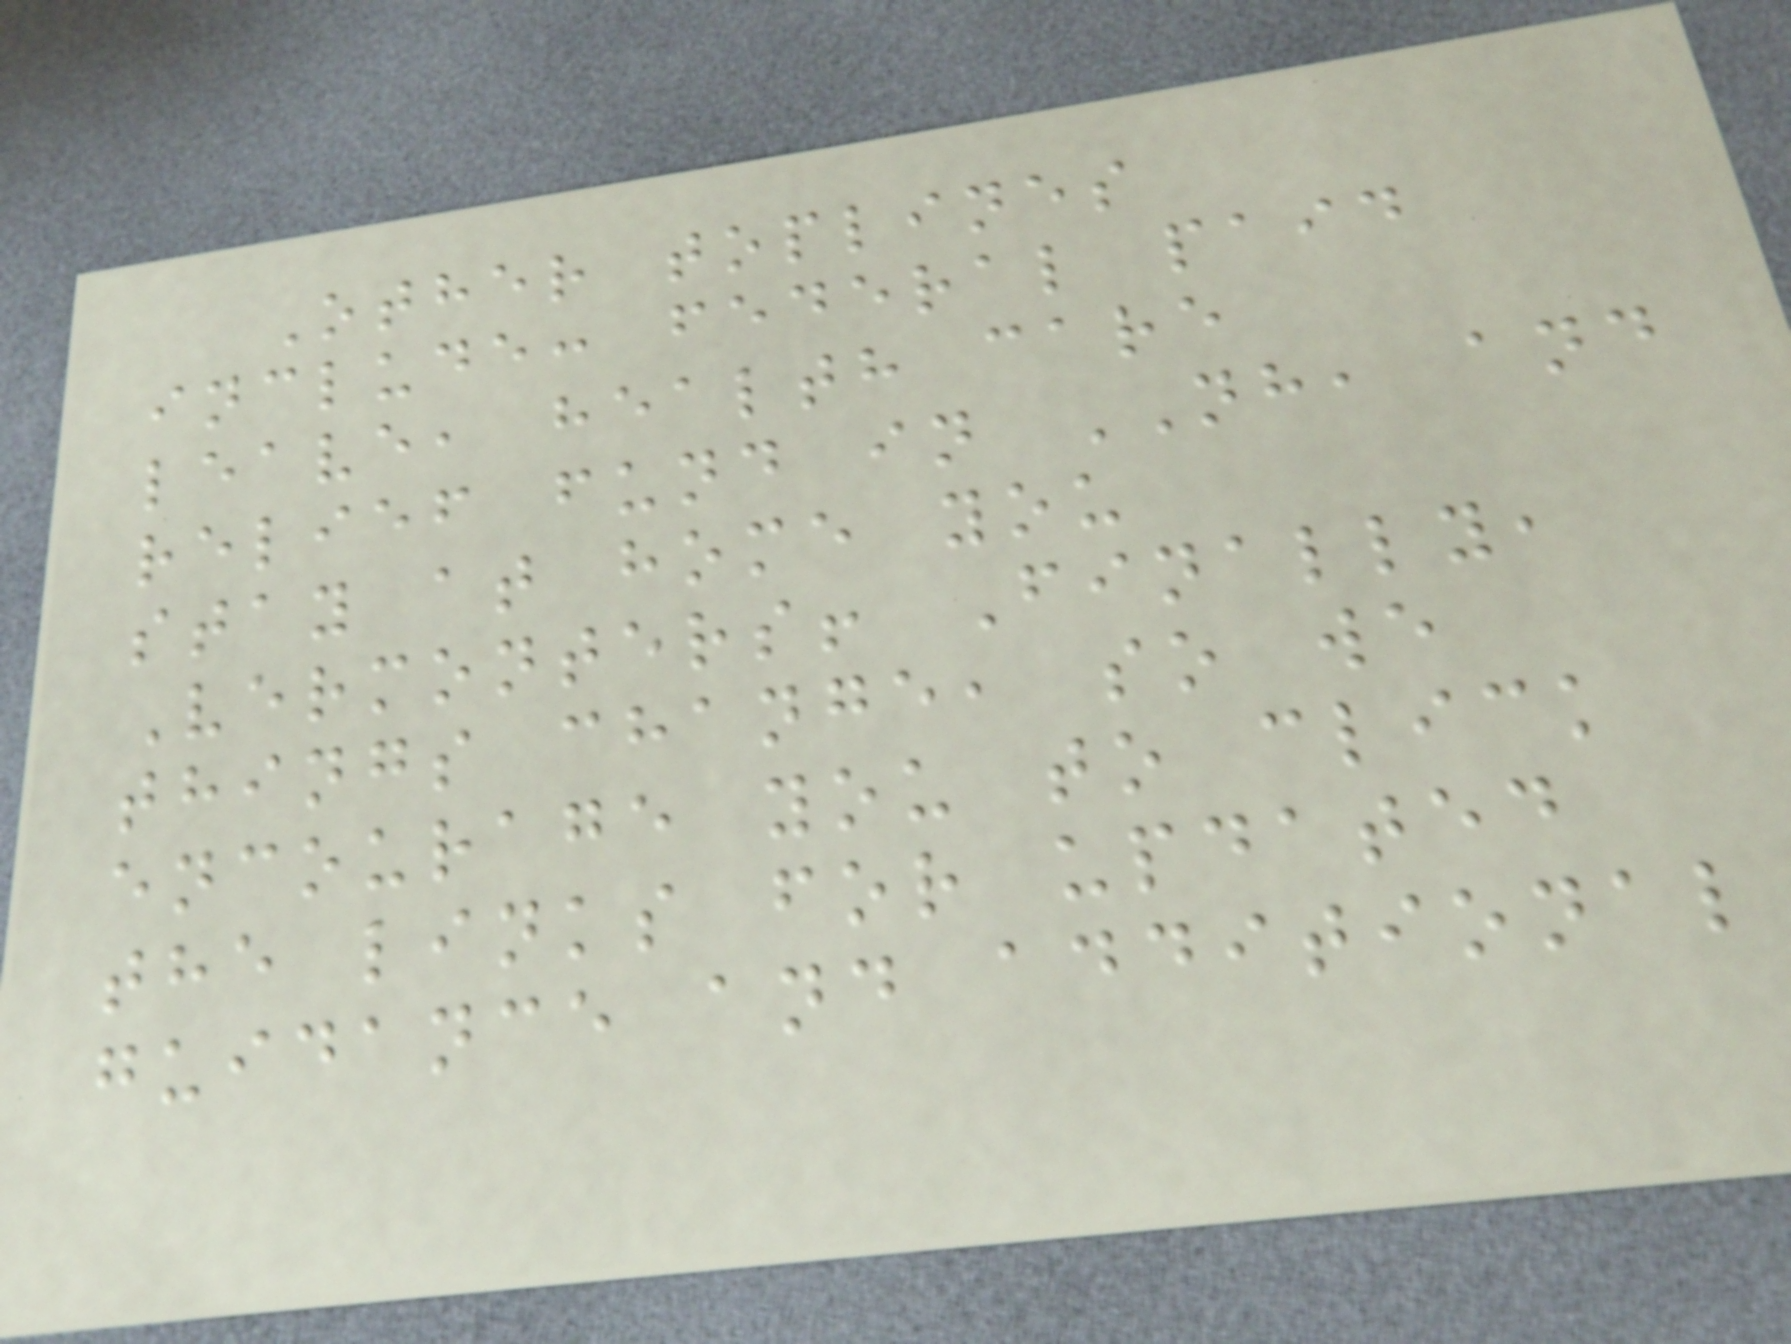Other toplines
include: federal paid
leave, health care
relief fund in NH, and
stay at home you
Vermonters! Finally,
things change, so we
encourage you to click
the links for updated
guidance and additional
